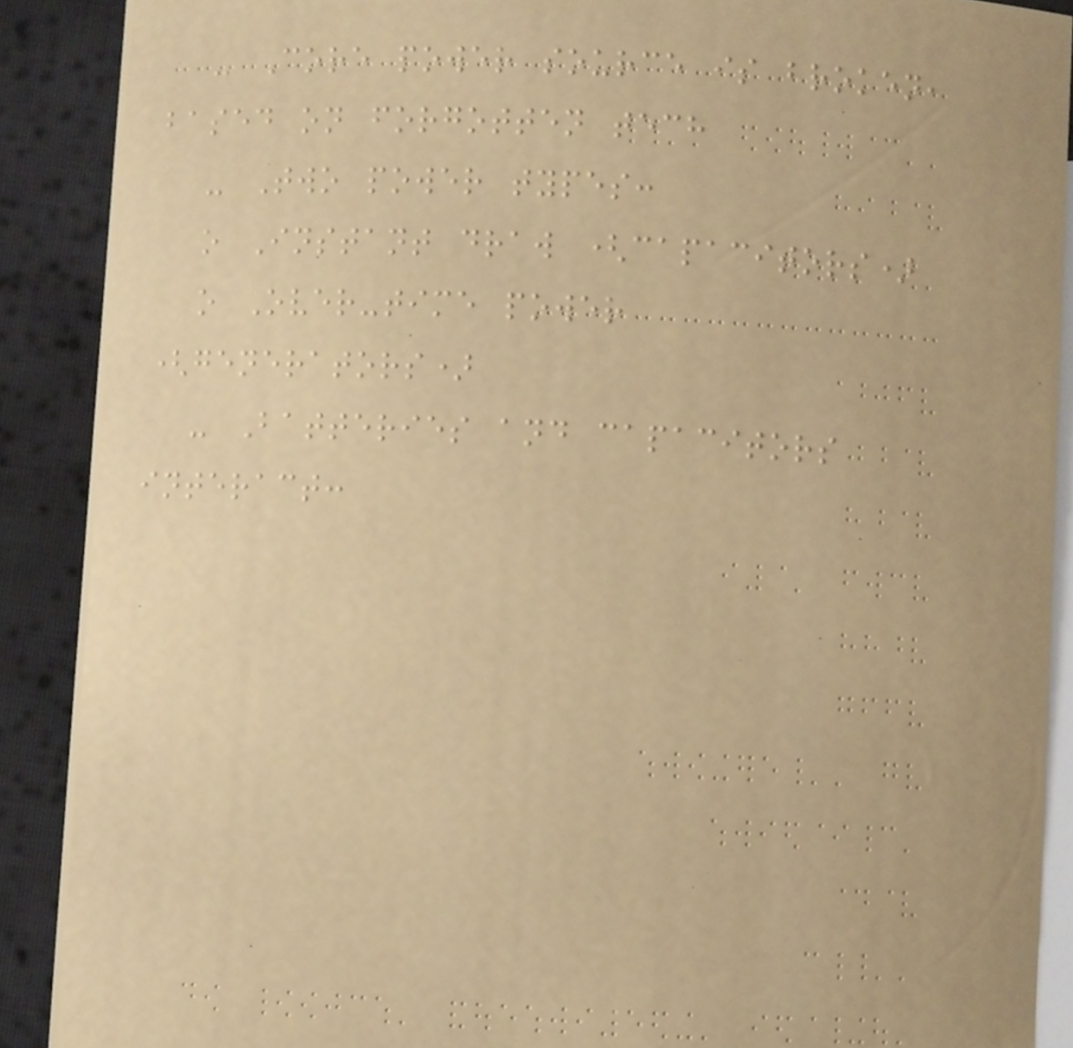- Core power source is broken,
based on forgotten tech
- Two power types:
o Instant draw (capacitors)
o Over-time power
(generators)
- Batteries and capacitors
interact:
